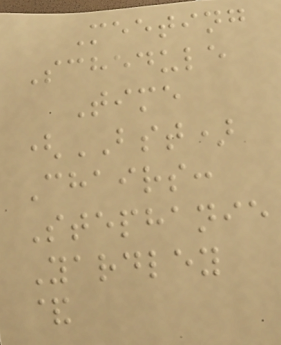Meeting
Schedule
Time
(BST)
Chairs:
Stephanie
Yardley
&
